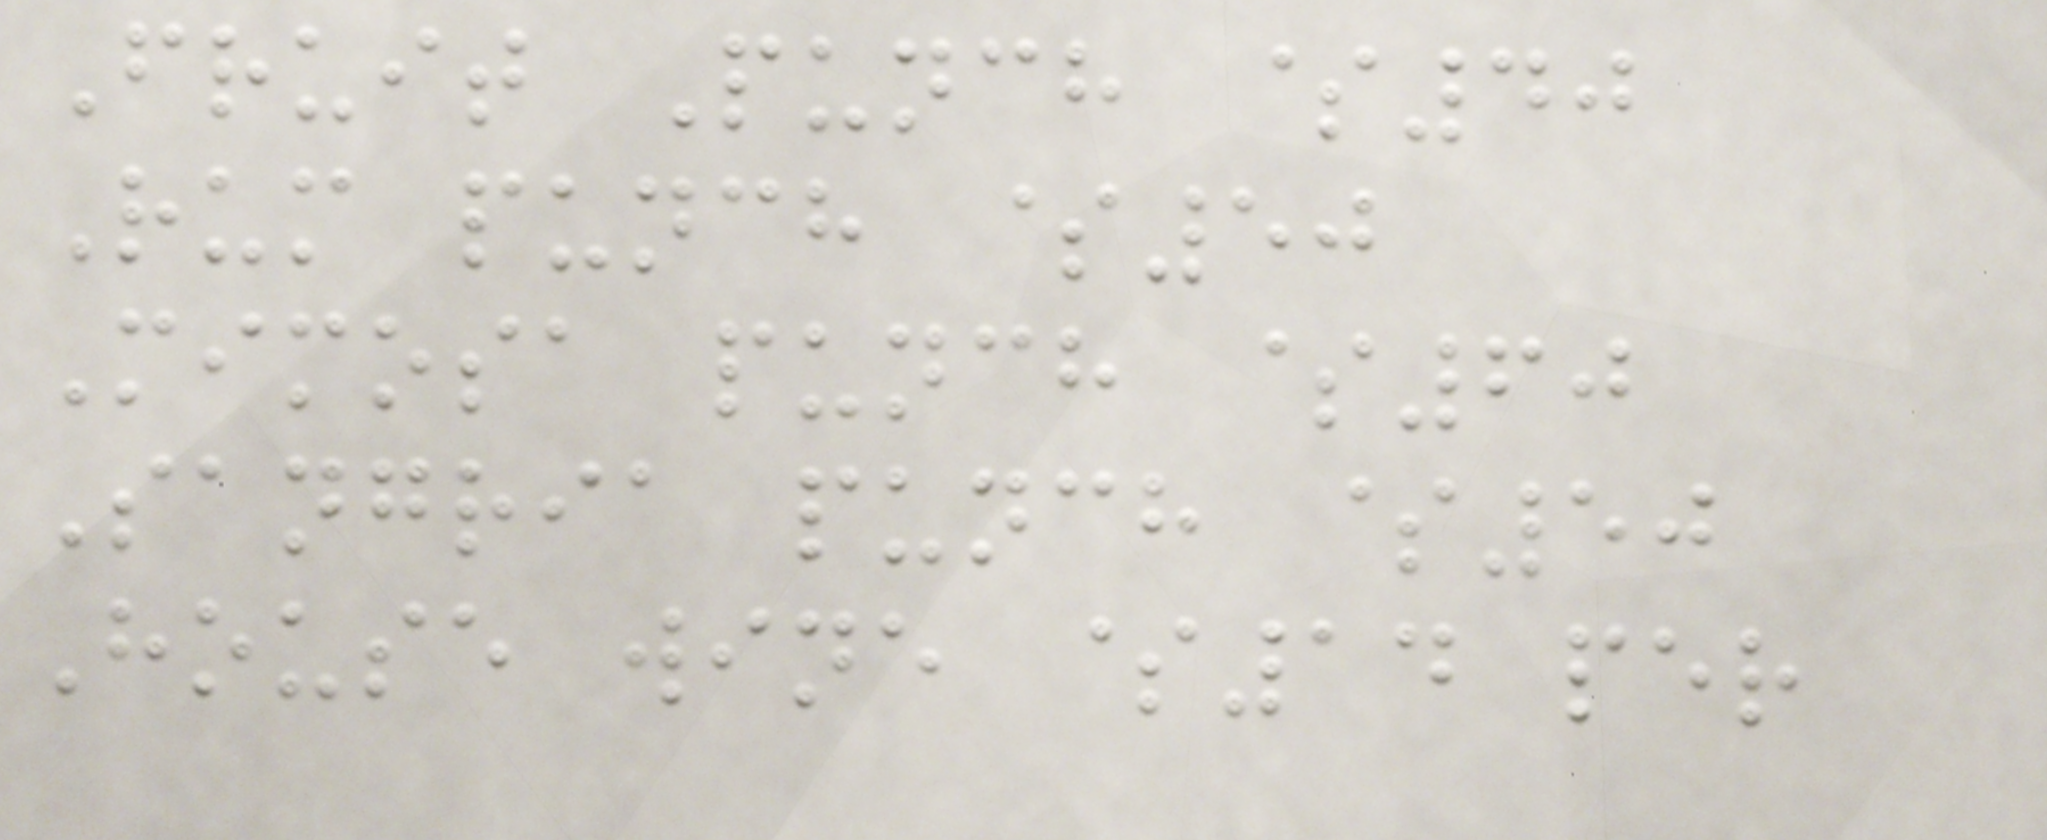Fruit Punch $40
Rum punch $50
Mimosa punch $60
Sangria punch $50
House wine $14 per
